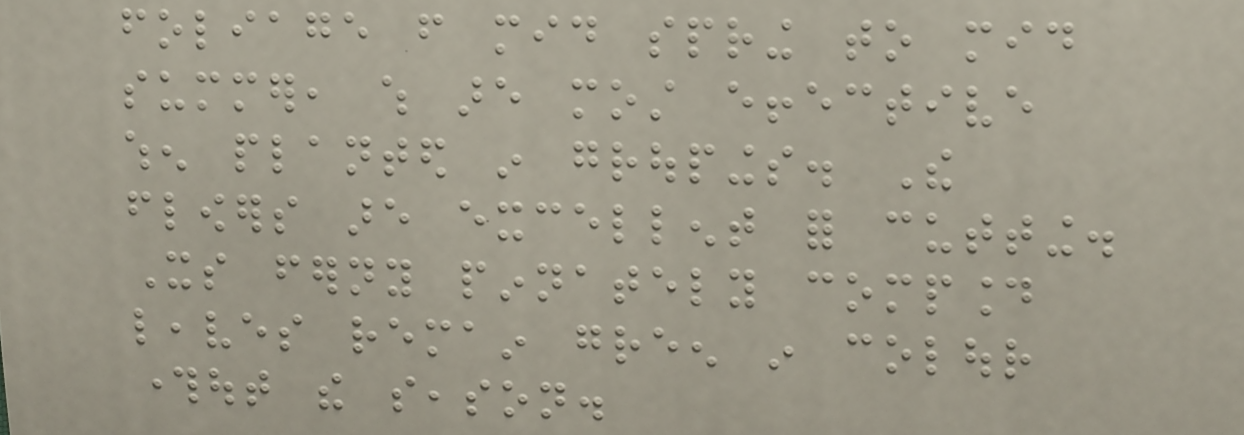foliage from mid spring to mid
summer, which are most effective
when planted in groupings. The
flowers are excellent for cutting.
Its ferny pinnately compound
leaves remain green in colour
throughout the season.
